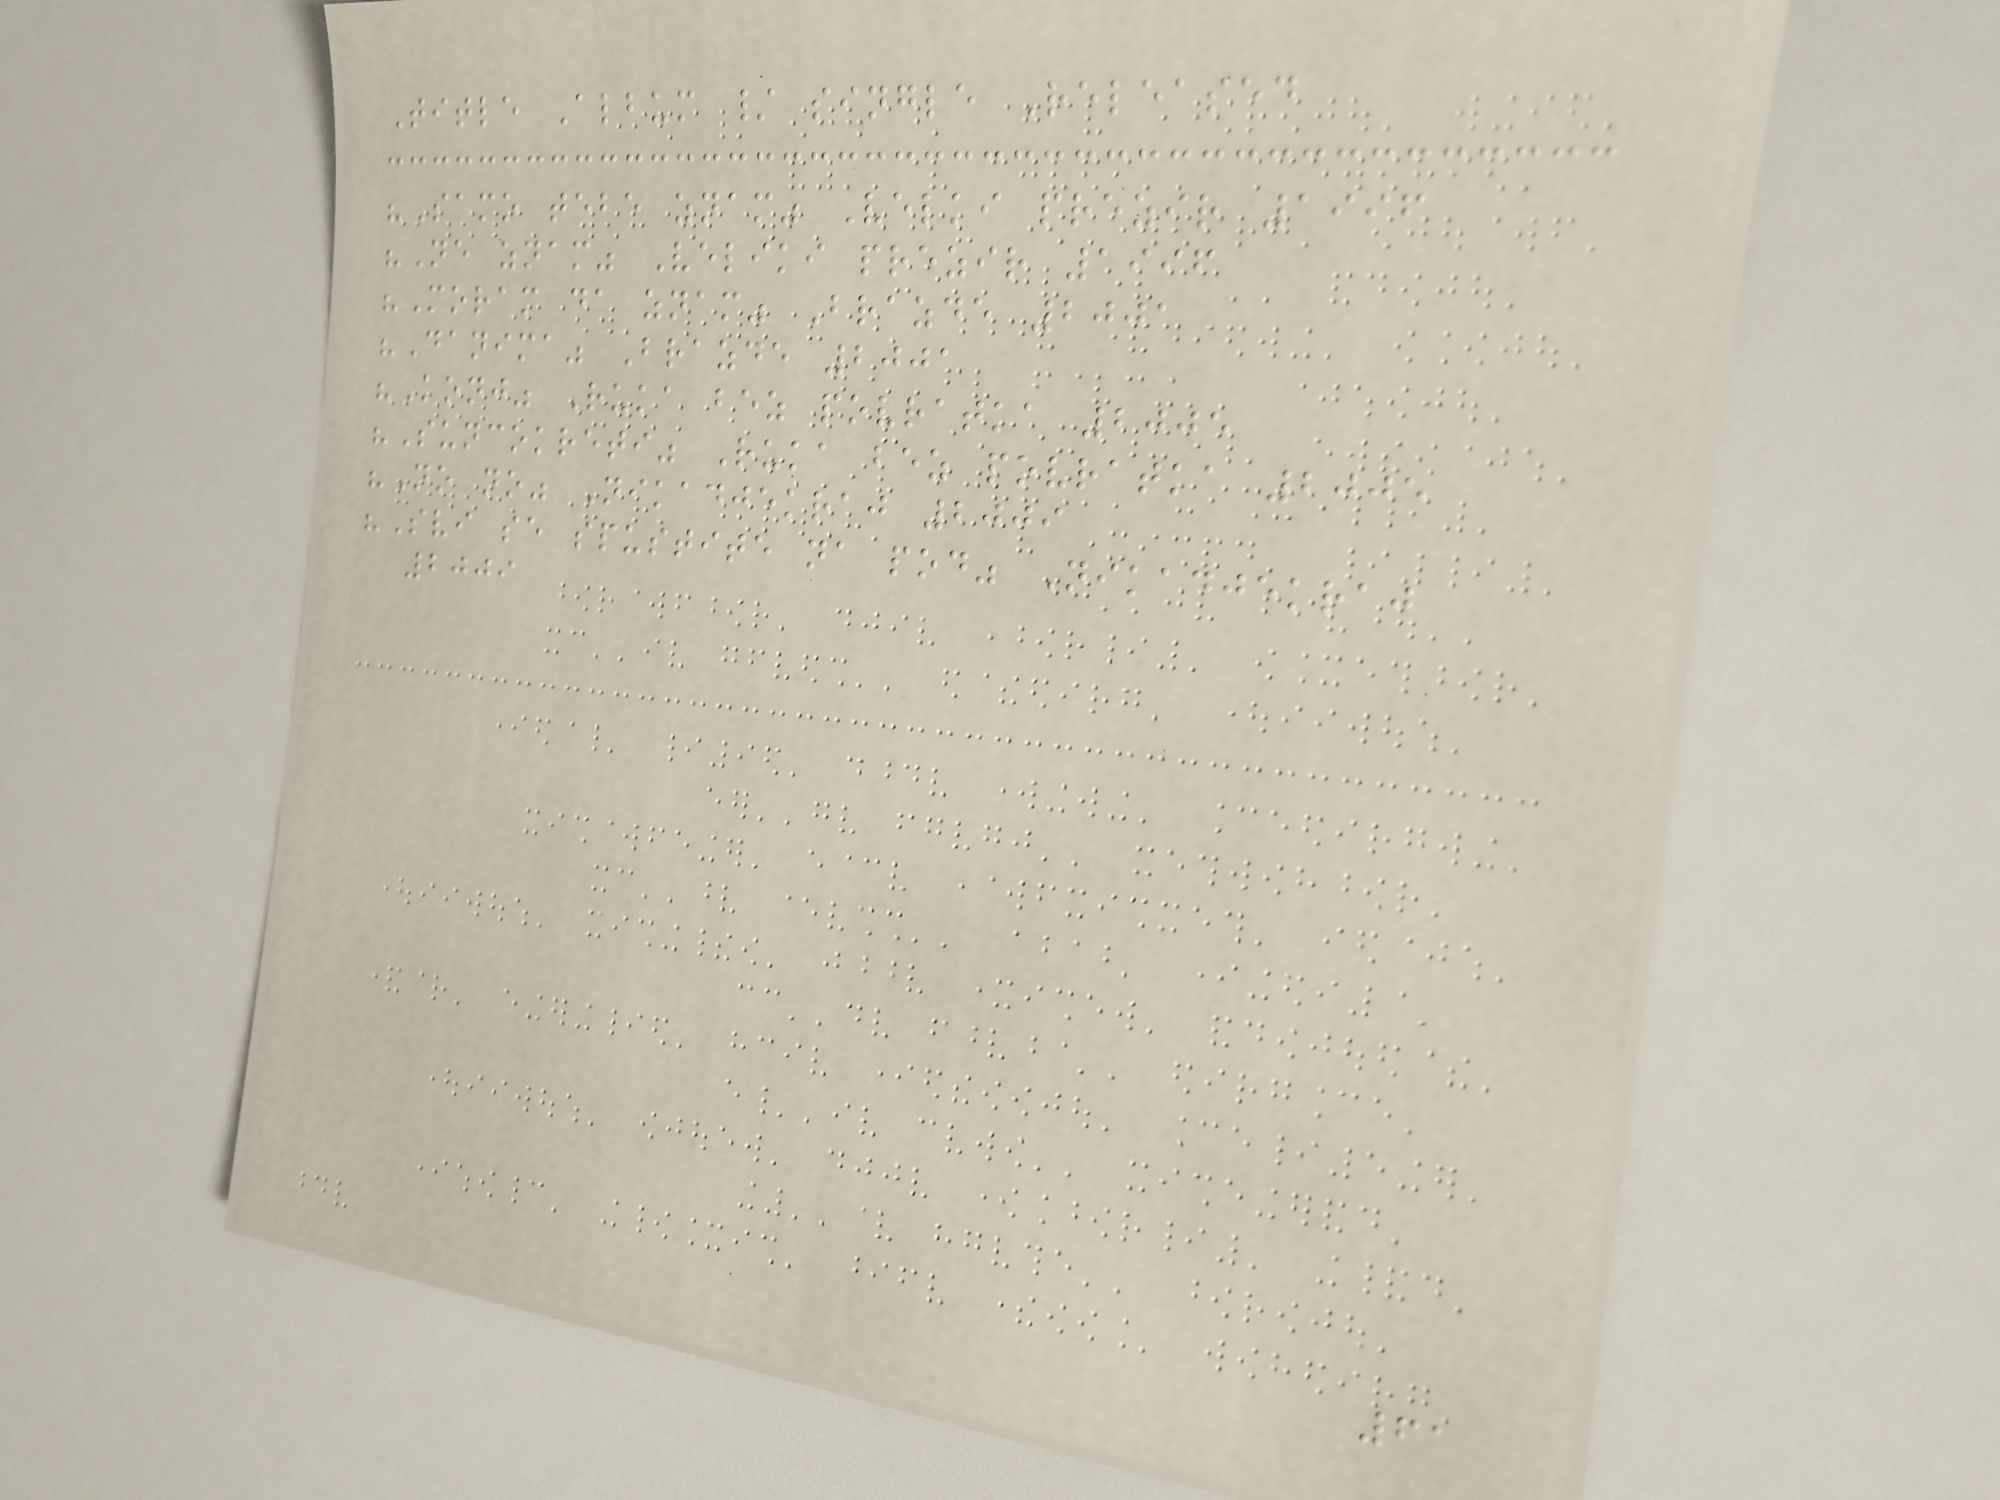Title Album / single Released
"Samo tebe znam" Velki prezir 1996
"Ne znam" Veliki prezir 1996
"Moram da znam" Brazde 2001
"Danima" Brazde 2001
"Konj" Ruka bez povratka 2005
"Suncokreti" Ruka bez povratka 2005
"No no" Nikadjekraj 2009
"Svi se spustite na pod" Nikadjekraj
2009
61
